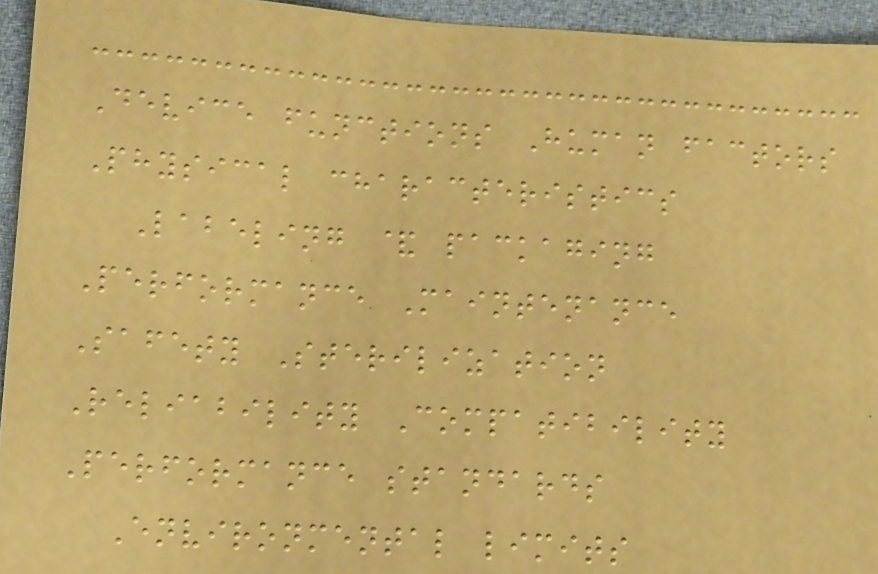Device functions Human factors
Physical characteristics
Labeling & packaging
Performance Maintenance
Safety Sterilization
Reliability Compatibility
Performance standards
Environmental limits
